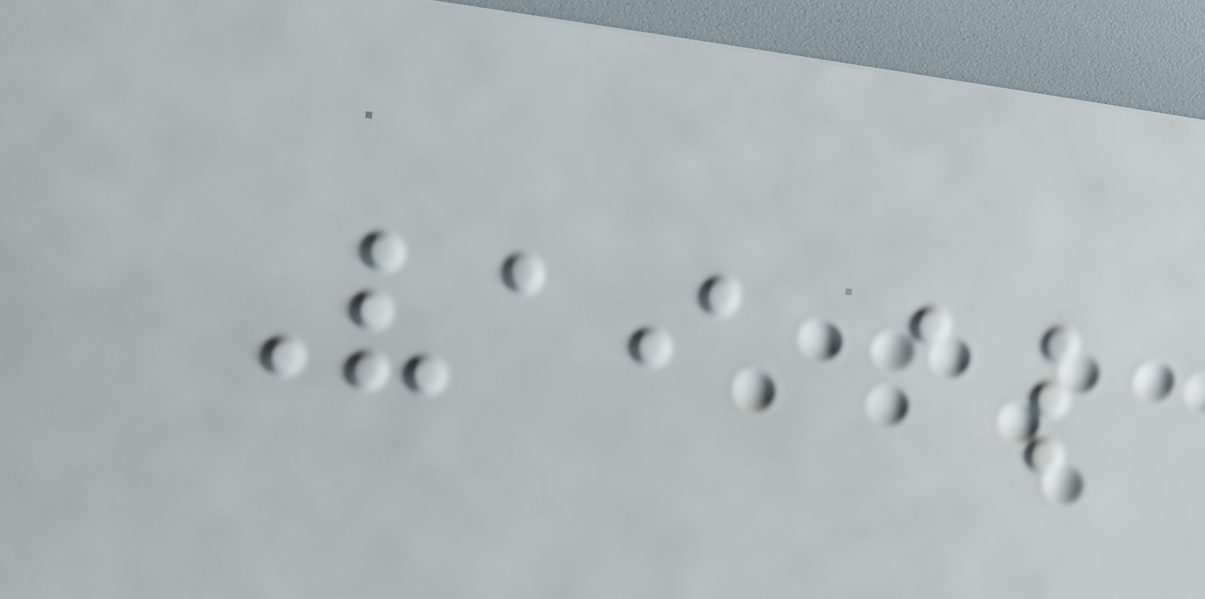Vai al
